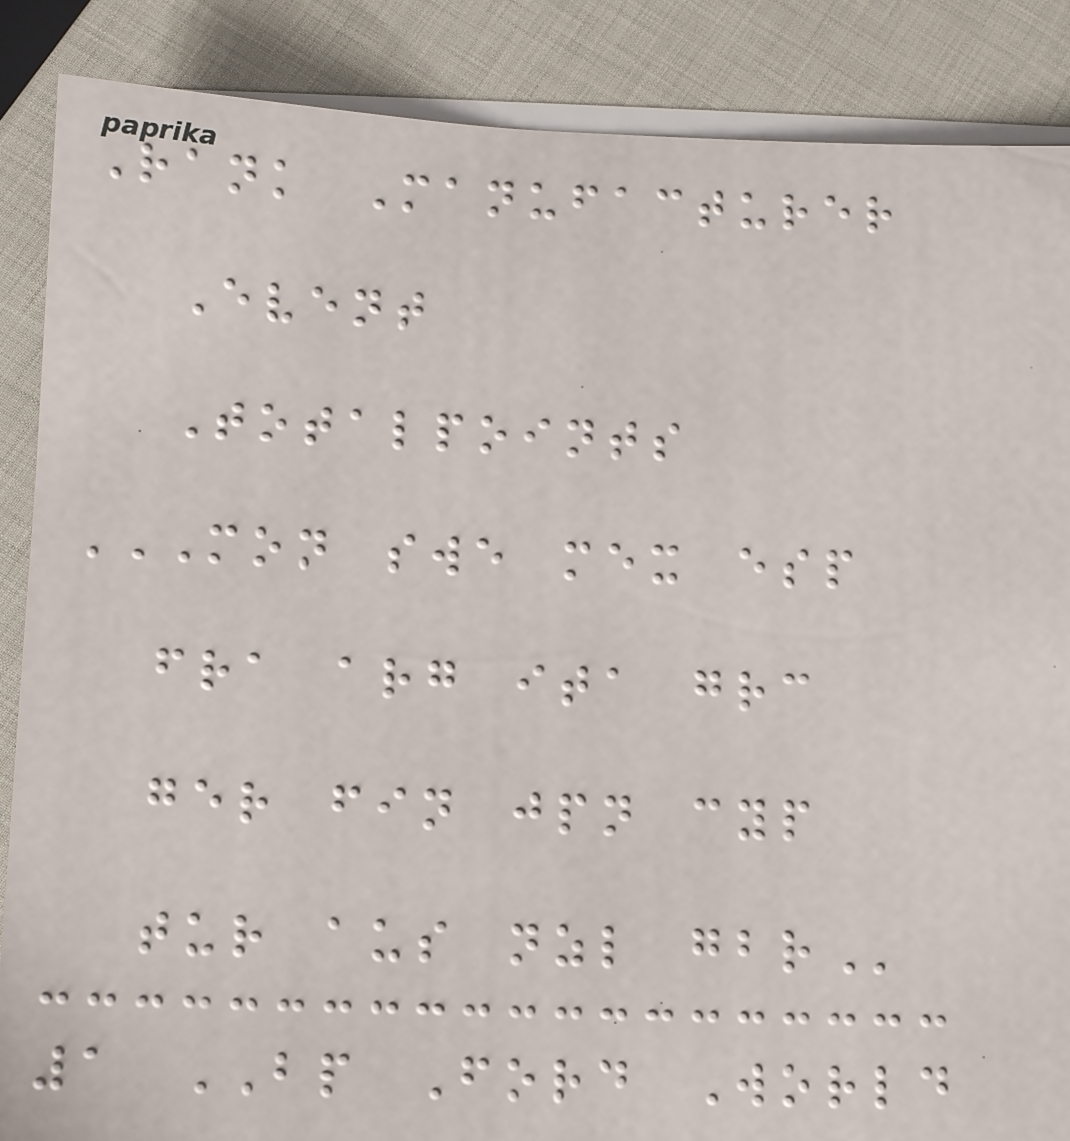Rank Manufacturer
Event
Totalpoints
MON SWE MEX ESP
FRA ARG ITA GRC
GER FIN JPN CYP
TUR AUS NZL GBR
1 BP Ford World
